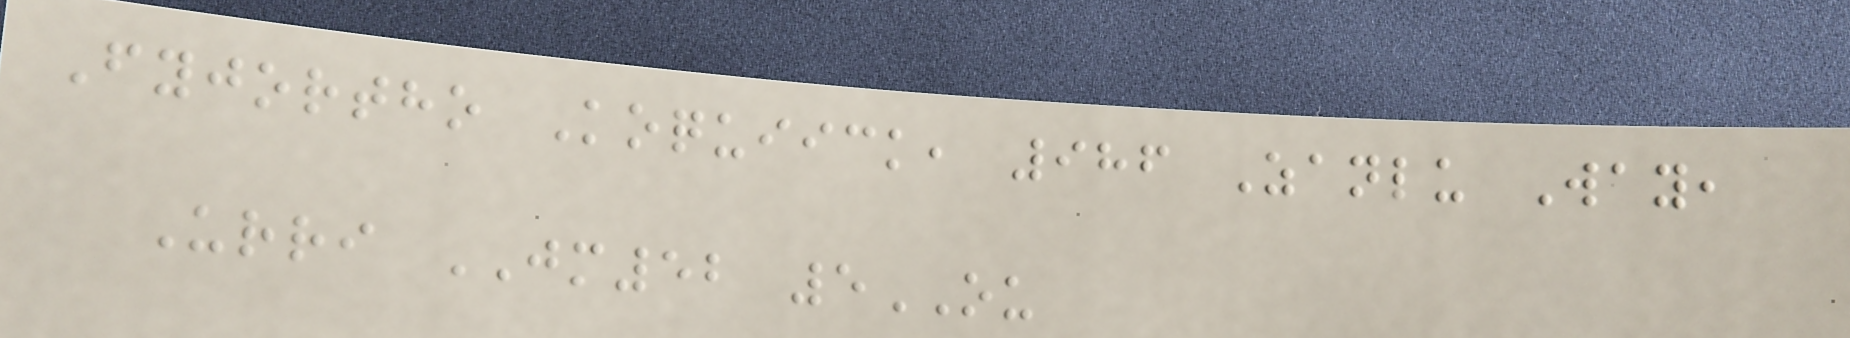Fyjortho Koquiick, 986 Zanlu Way,
Urri JM52 5OU
